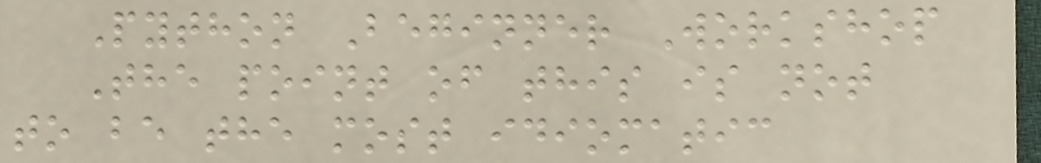Python Beginner Workshop
The point of this is not
to be the most idiomatic
